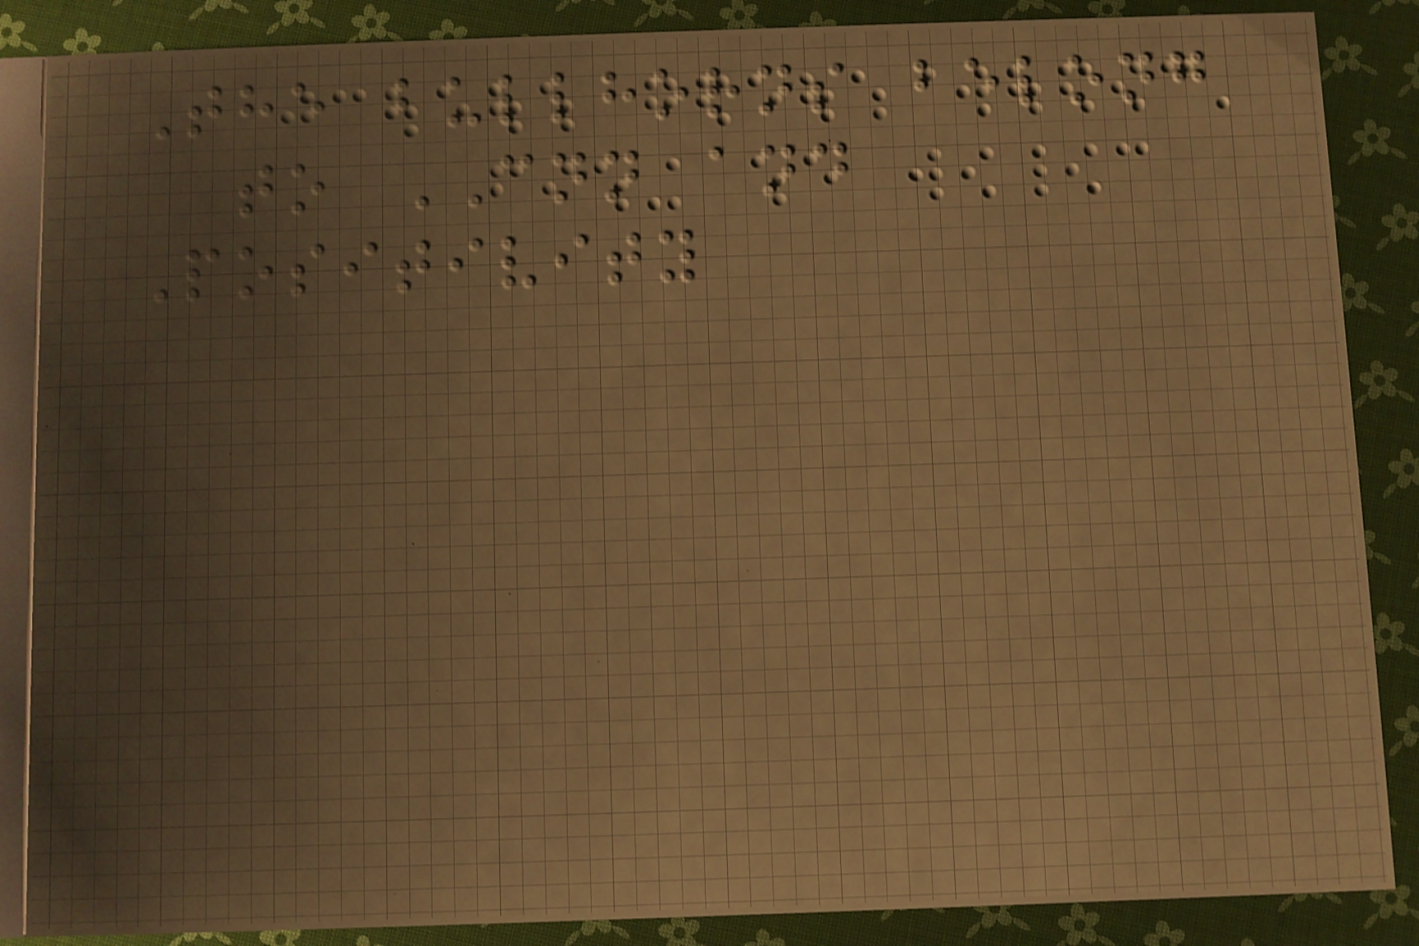The bullhorns belong
to CNN and
Positivity
